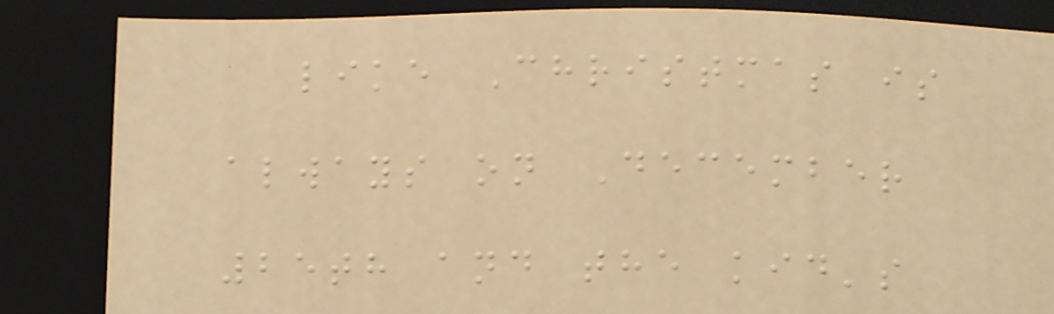like Christmas is
always on December
25th and the kid's
